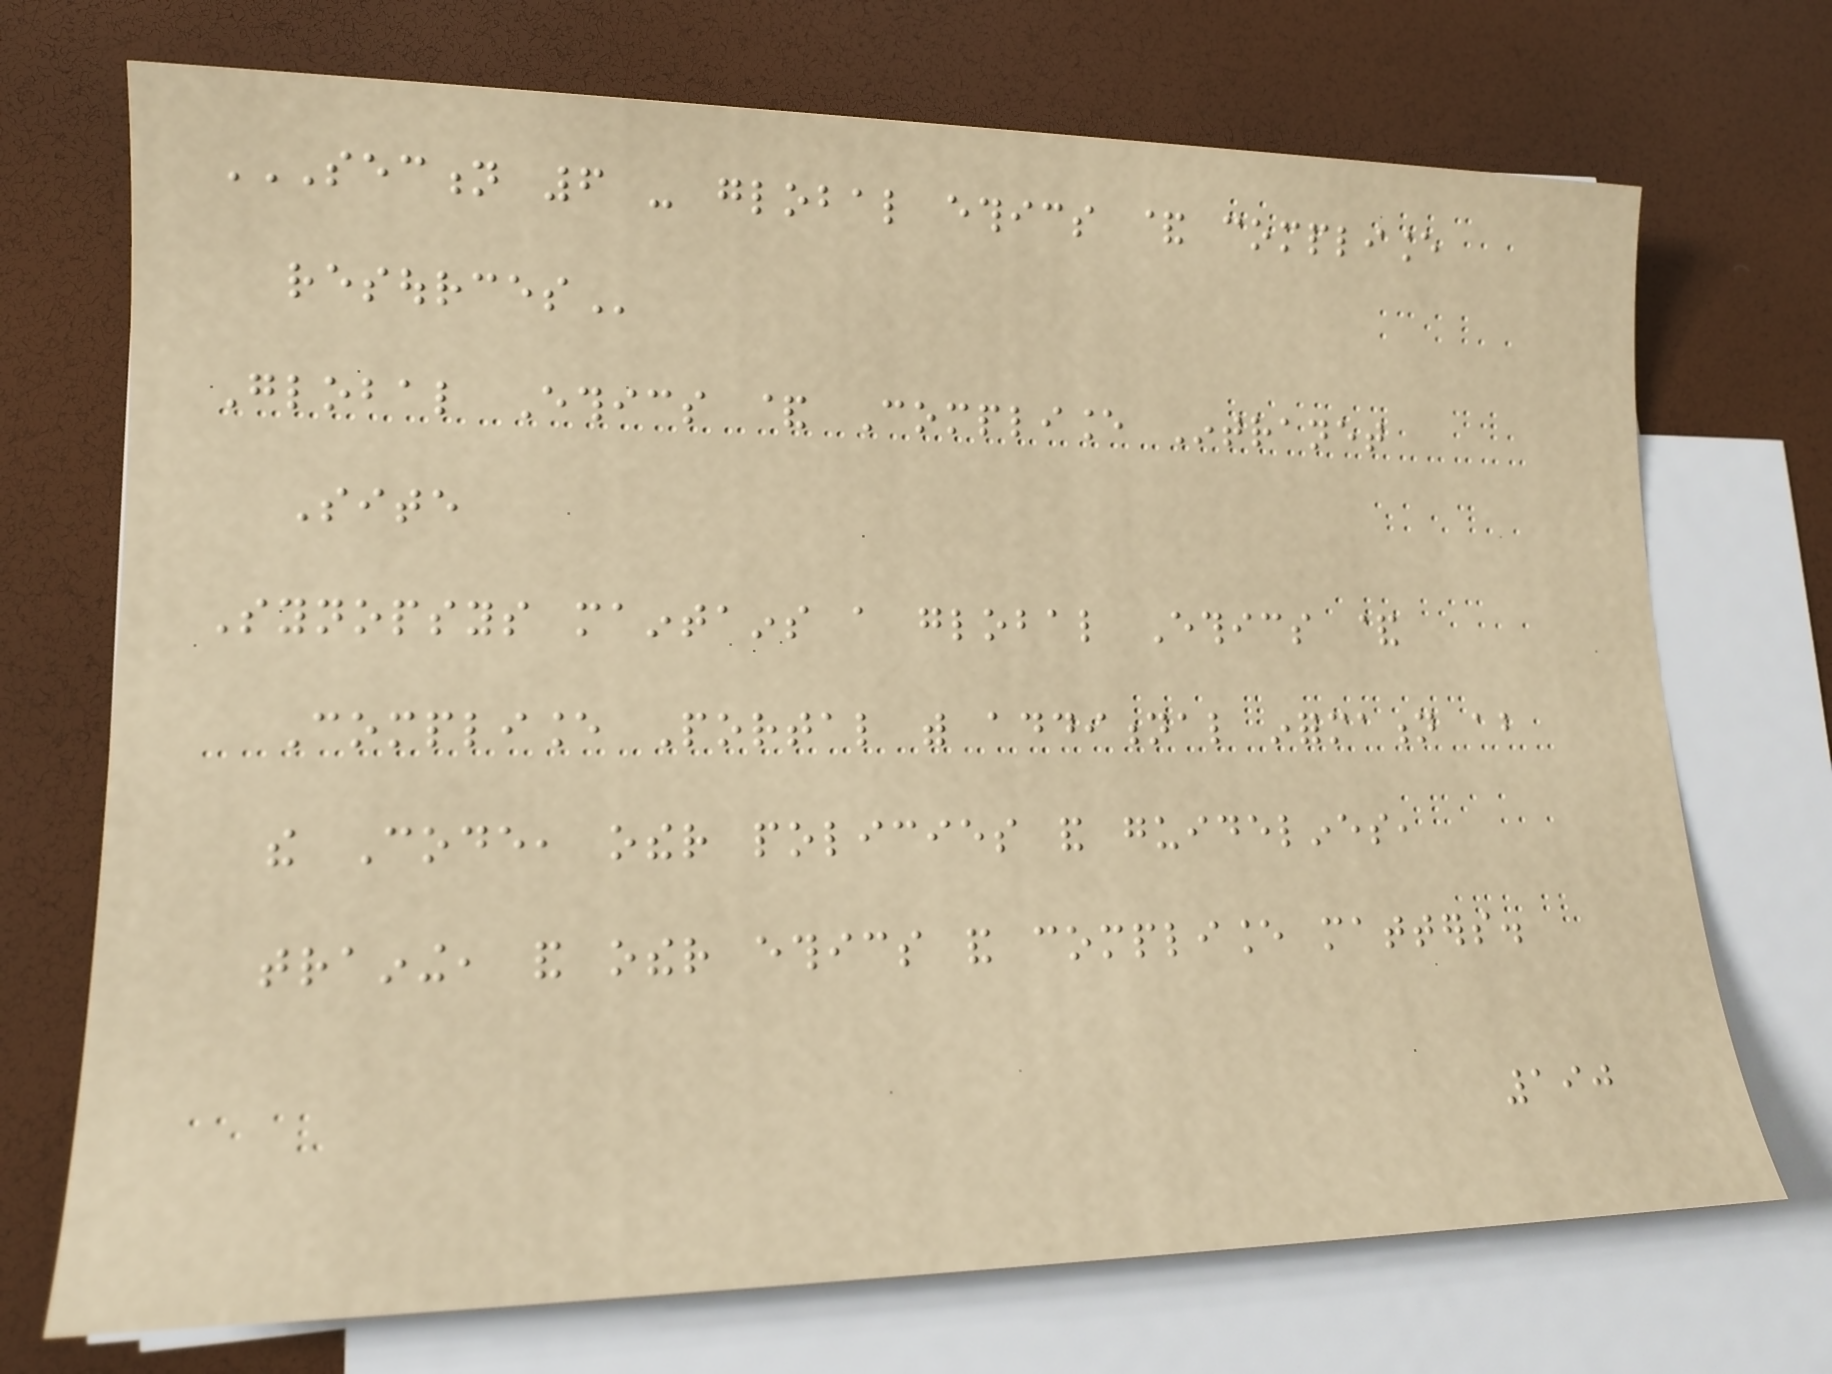SECTION 6 - GLOBAL ETHICS & COMPLIANCE
RESOURCES
Global Ethics & Compliance Intranet
Site
Synopsys maintains a global Ethics &
Compliance Portal with additional information about
the Code, other policies and guidelines,
training, and other ethics and compliance matters.
190
